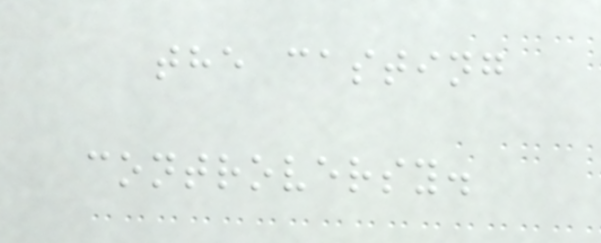the casting
controversy.
